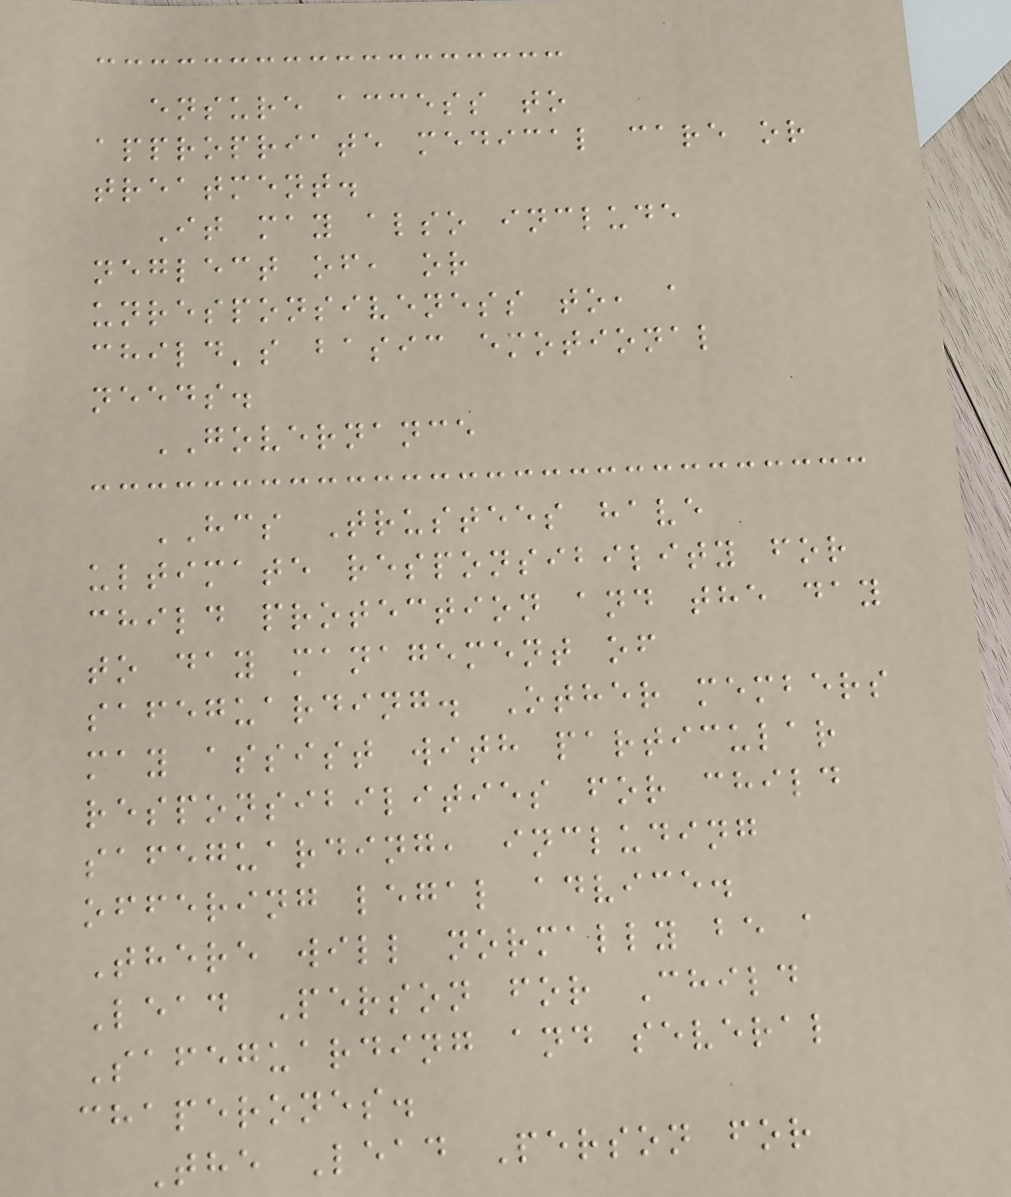ensure access to
appropriate medical care or
treatment.
It may also include
neglect of, or
unresponsiveness to, a
child's basic emotional
needs.
GOVERNANCE
HCS Trustees have
ultimate responsibility for
child protection and the day
to day management of
safeguarding. Other members
may assist with particular
responsibilities for child
safeguarding, including
offering legal advice.
There will normally be a
Lead Person for Child
Safeguarding and several
chaperones.
The Lead Person for
